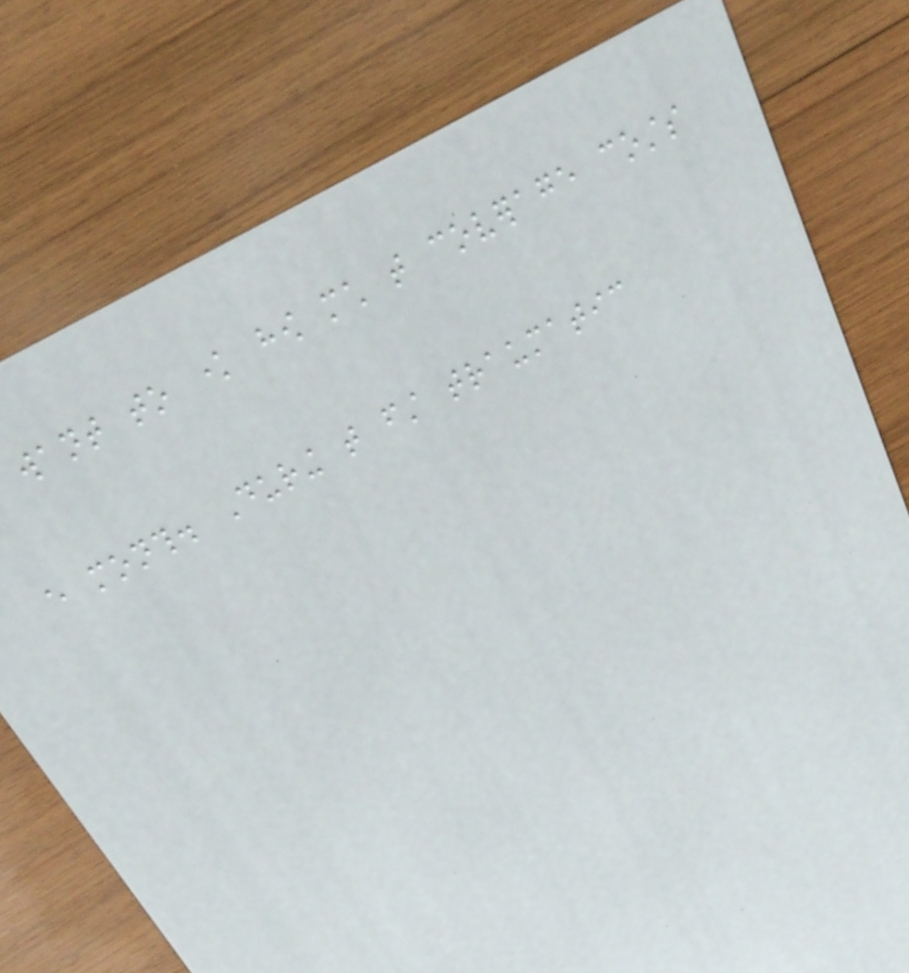want to know how much that coverage costs
every month. During that first traumatic
